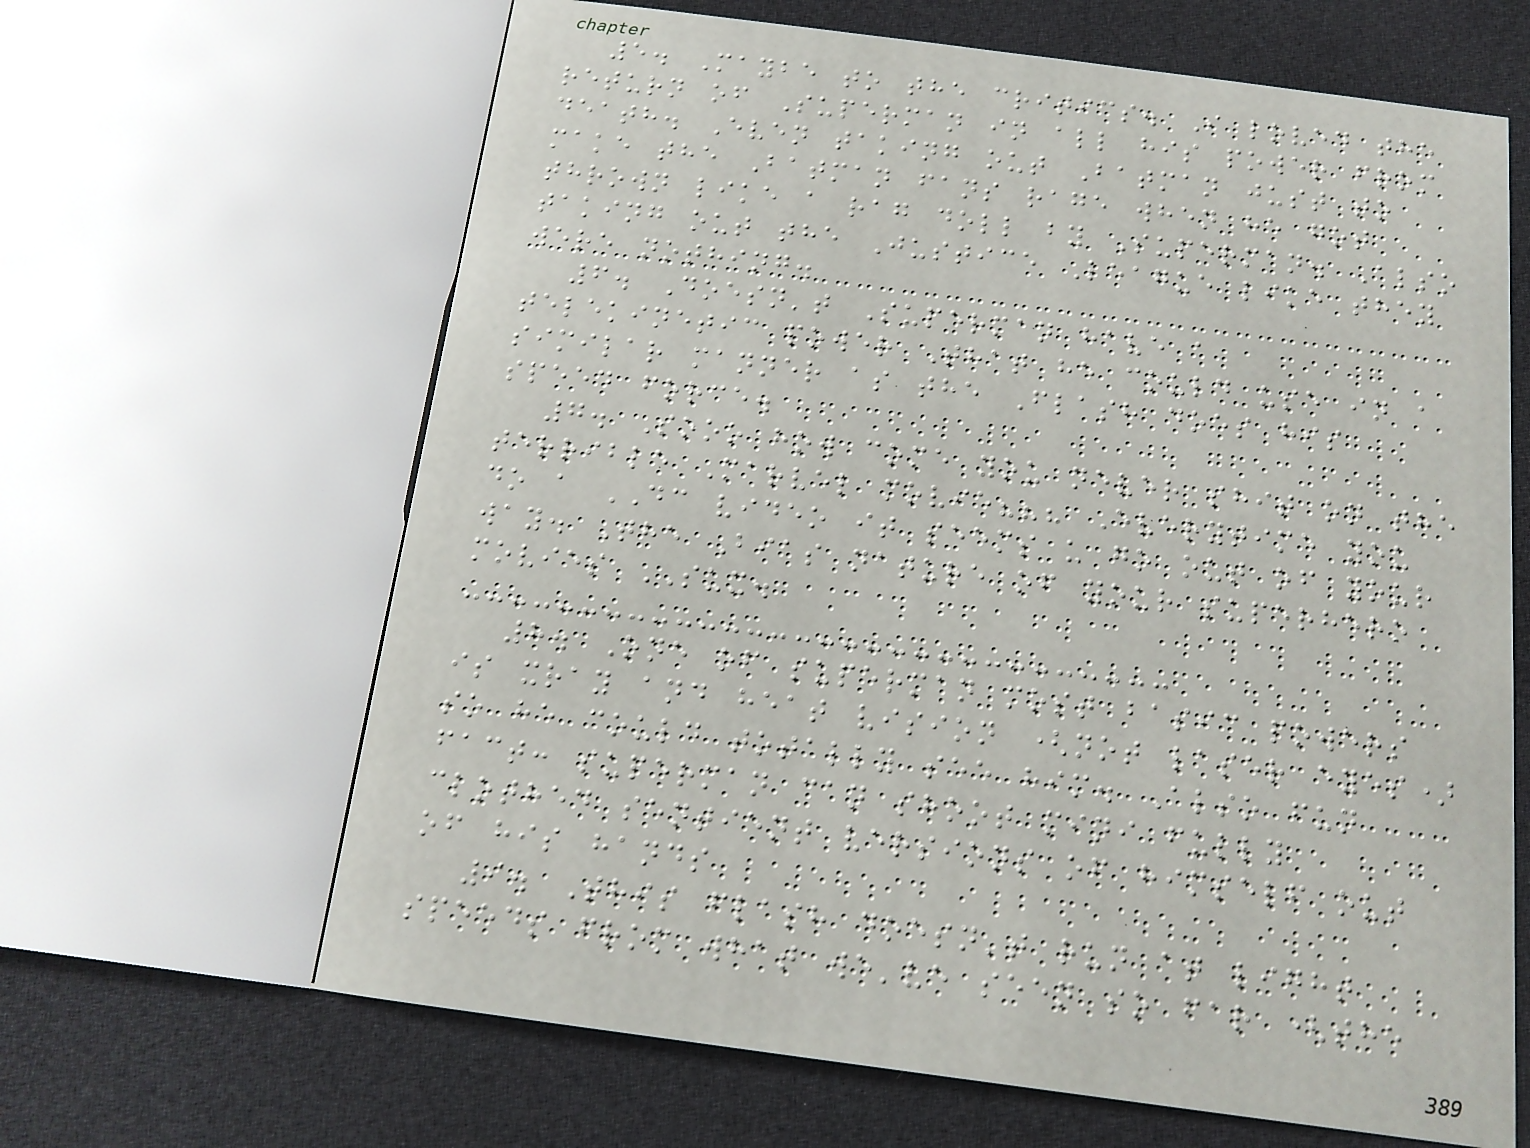5. Maybe to the critics. I loved the
return of Superman in all his power from
death. Even taking out Batman just to
make the Batman fans rage when he got
thrown like a rag doll by Superman. Also
taking out the Justice League like they
were nothing.
6. Doesn't Superman have a
telekinetic power That he could use in a
similar manner as the Flash does his
speed force.
7. Sooo how come you never shit on the
terrible Marvel movie??? Everytime you
do a DC video it seems u go out of your
way. The Bias nature of your superhero
movies SUX.
8. One of superman most basic powers
is xray and heat vision (not laser eyes)
so he could totally see him. Also fun
fact: superman can shoot mini fully
clothed sentient versions of himself out
of his hands
9. This flash doesn't run at light
speeds from what we've seen so far (the
